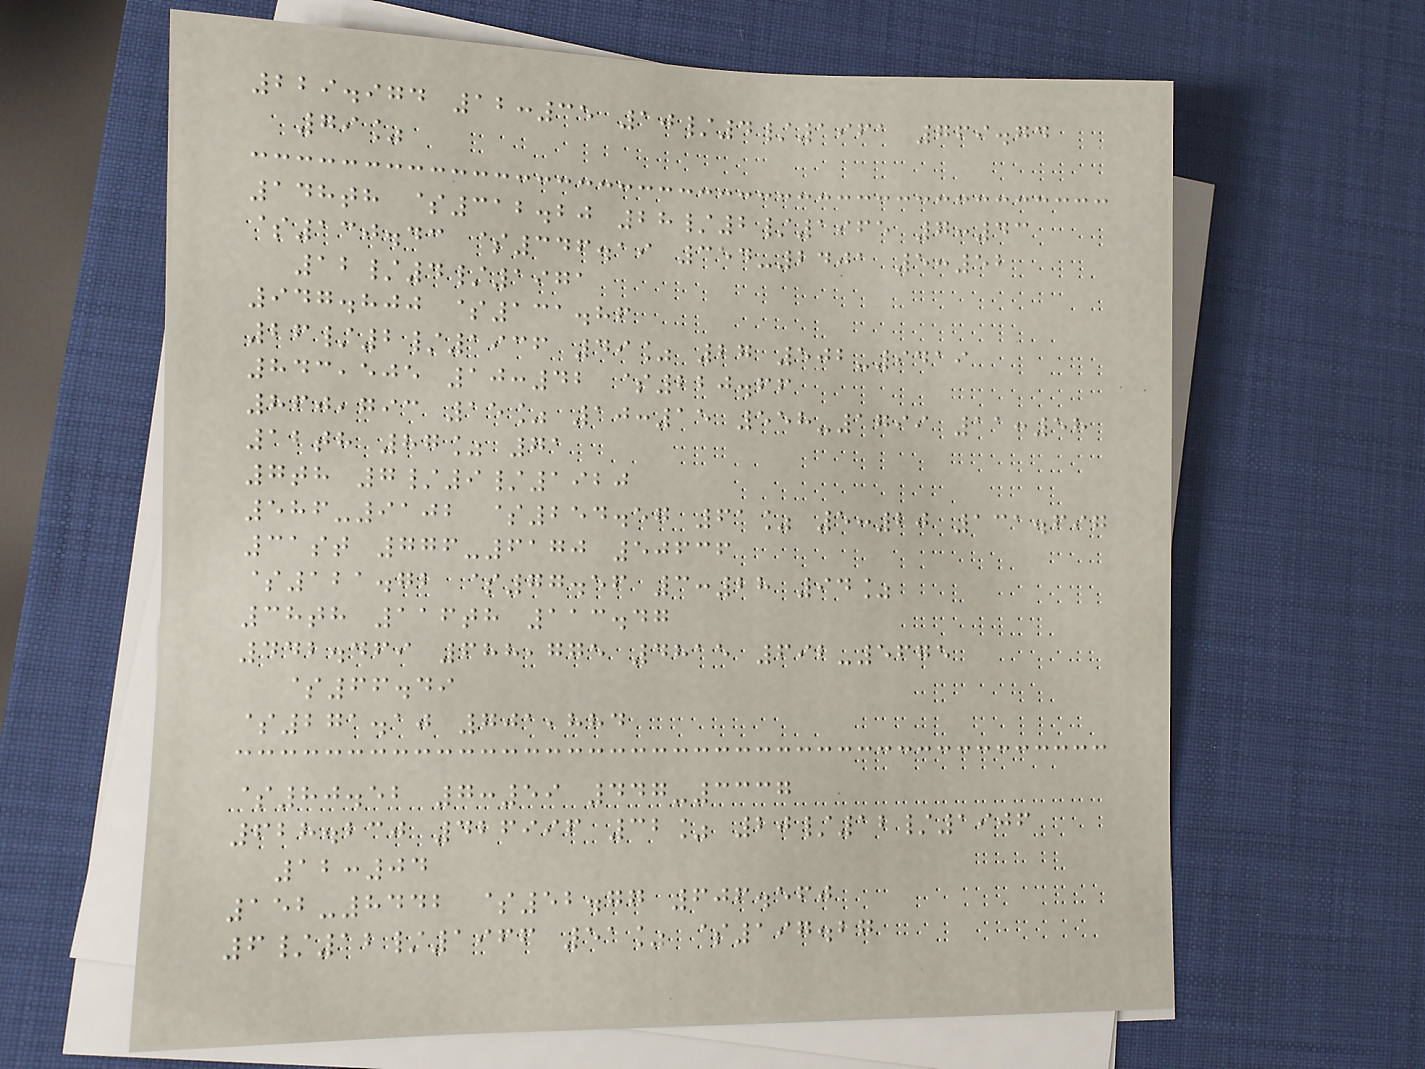229.974 12:35 10/4/1961 769.74
79%
148th $312.20 28/2/1965 7:43
$130.43 $346.19 354-2401 5:52
12/4/1971
947.800 $131.86
26/2/1936 49% 27 502-9419
843,505 10:42 $220.66
860,793 15% 10:15 558-1799 11:58
12th 87% 71
7th 7/9/1920
586-9102 $254.57 61% 5:20 131.697
31st 776-6170 50636
$121.72 $77.56 3:28 94%
38th 116th 113.47
442.469 688,775 4815 692-5675
$66.49
$271.10 701,884
$80.52 7:59 447-3337
628.230 426996 32% 20/12/1906
12:04
152-8442 $52.77 606.560
6/12/1966 51% $197.27
